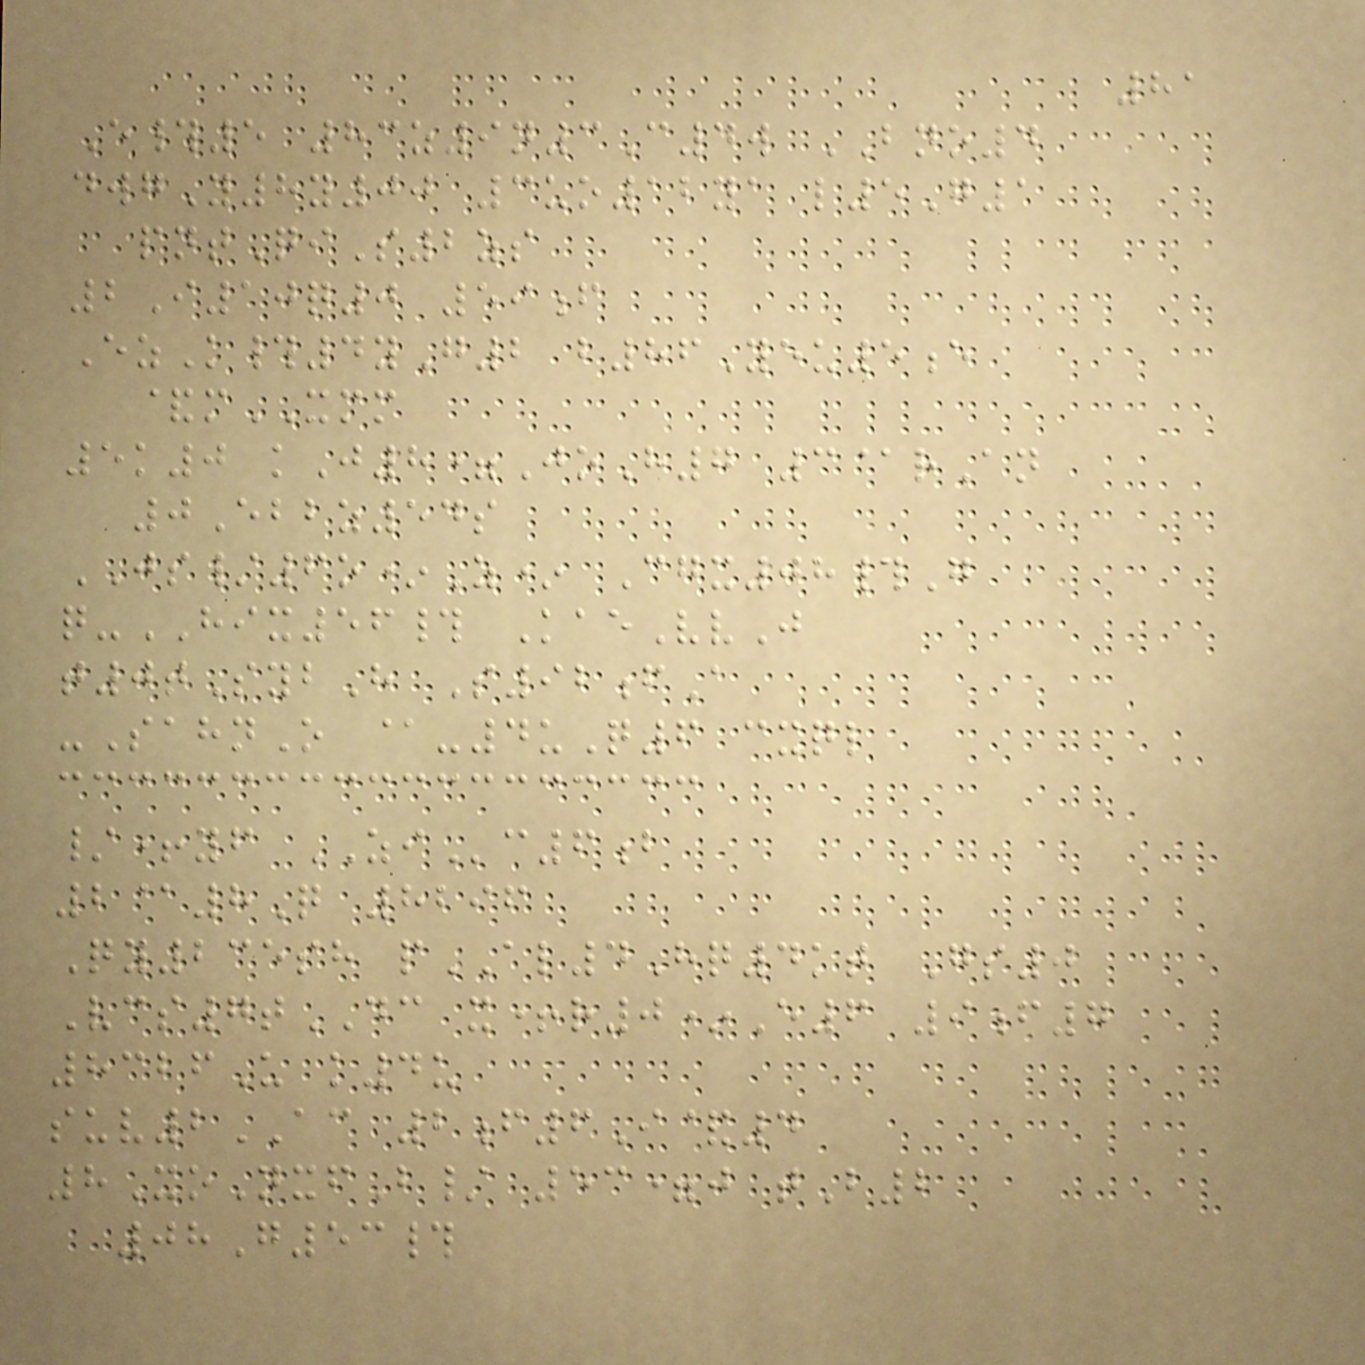81
E#5 83z9n3C4w BNO4
dwgY8y00 3uo12ya l5G1
pntQiS2zs
2I10q0 59f
EzK#4yG2 b86Yeu5e
&mXMM
5k0 kJ8=JoH7 3@rAn
0Ebbz54s
JS/6o*Z* Cgx08#G
q-HIX56# KaeVvJ
t0tSybH S92fA
-SahnO @-4uQ6 cxql
/+yf ZIc6b
2@8Q 8296
Qy235sh pAL4Hq4kt Gs0
Vcs7tDC x+r0*E6 9f7
8326U k4u
suv2AC 2f6I&4
8XoNxfB/ 53=j tB2
08G53#
